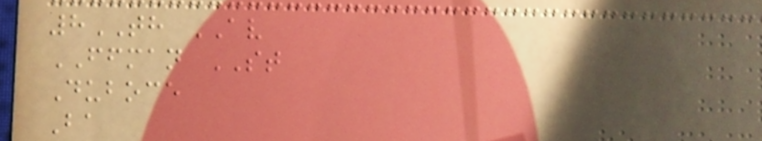8TH AV
FFMAN ST
Duboce
Ba
